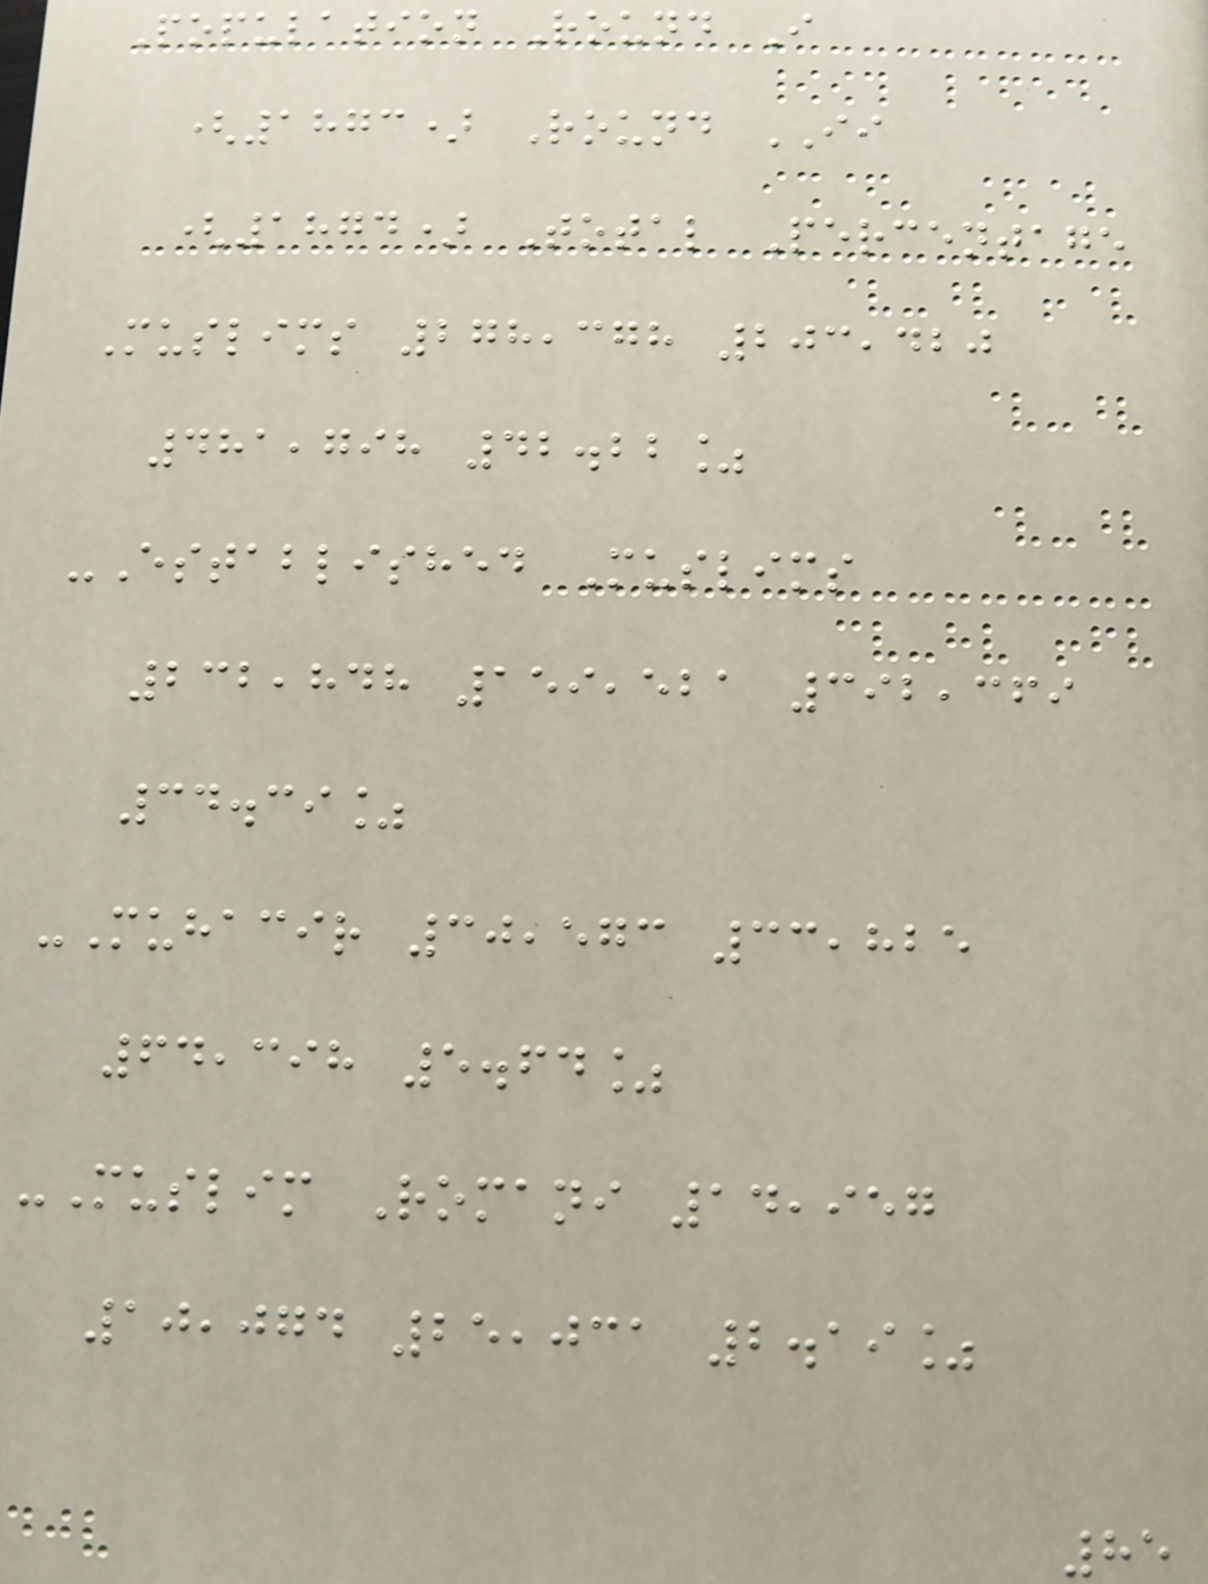Population Round I
(1873) Round II
(1874) Total Percentage
Muslims 278,378 203,420
481,798 42.22%
-Established Muslims
232,848 159,521 392,369
34.39%
-Muhacir 30,573 33,825
64,398 5.64%
-Muslim Romani 14,957
10,074 25,031 2.19%
85
